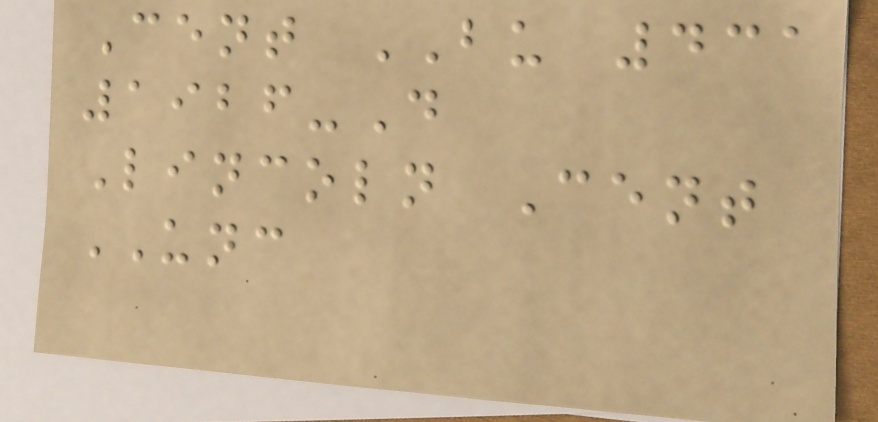Cent BU 431
1926-D
Lincoln Cent
UNC
